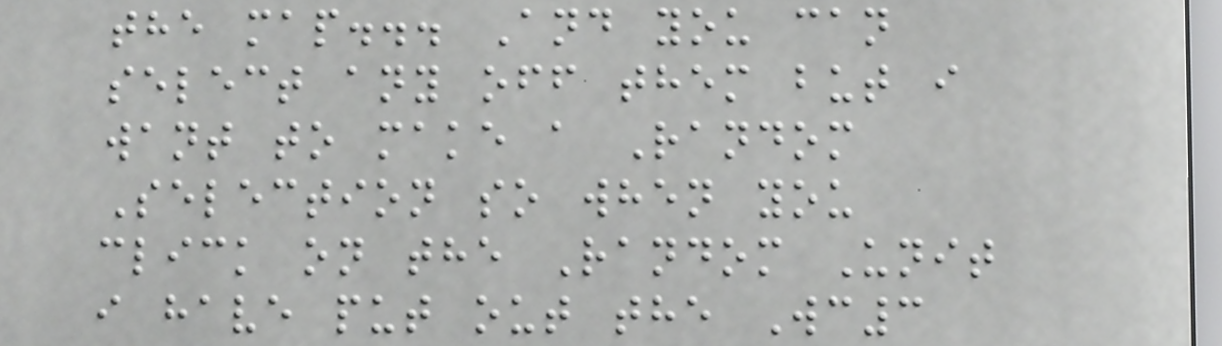the map... And you can
select any off them but i
want to make a Random
Selection so when you
click on the Random Unit
i have put out the Wc3
